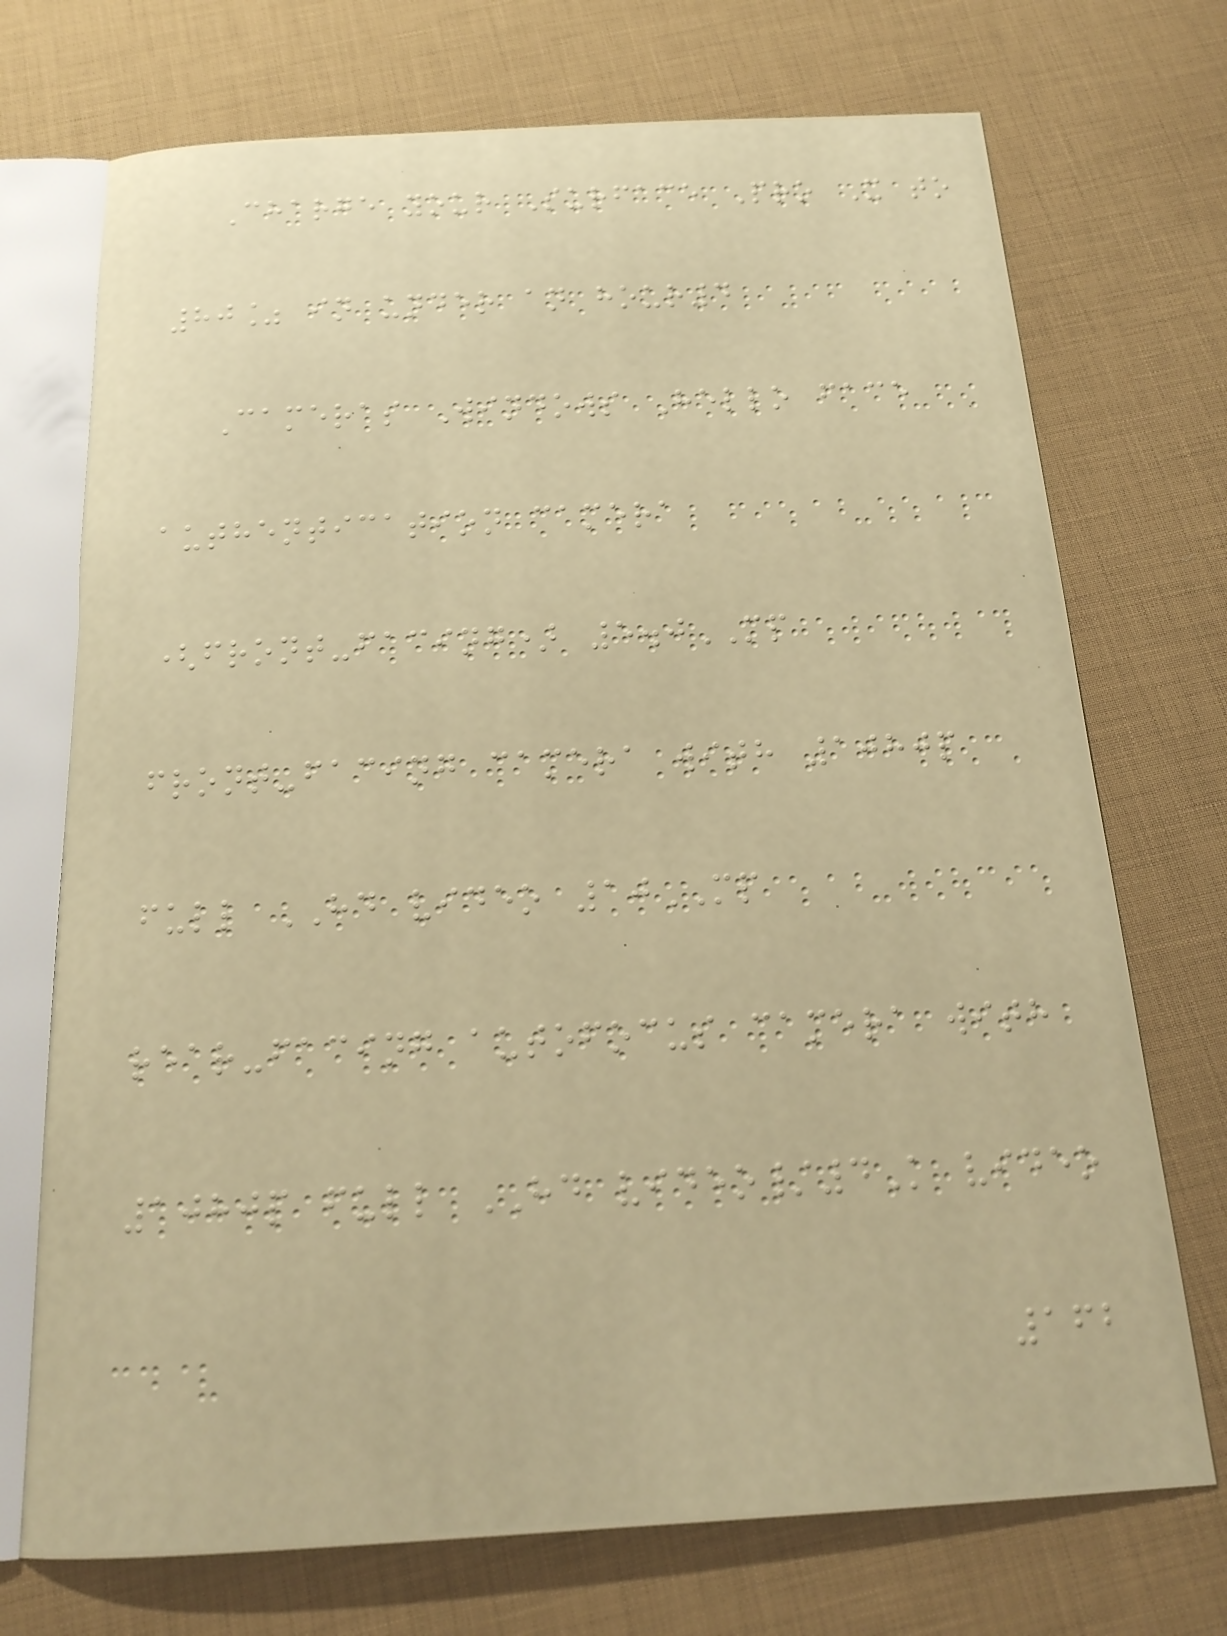Charge your Surface Pro X to
80% in under an hour4
Cameras Windows Hello face
authentication camera
(front-facing) 5.0MP
front-facing camera with 1080p
full HD video 10MP
rear-facing autofocus camera with
1080p full HD video/4K video
162
